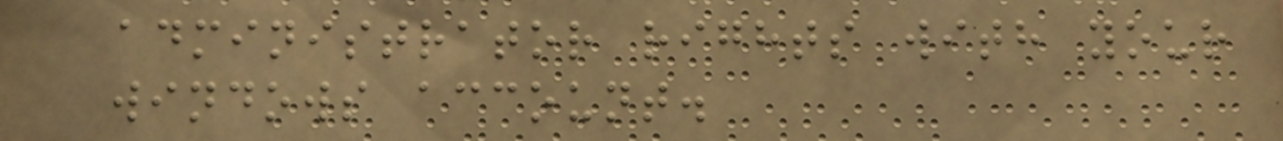administrator rights with your
windows account.
